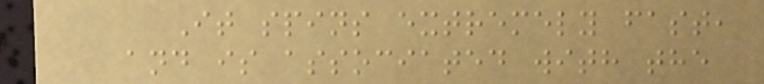It spins extremely fast,
and is associated with the
